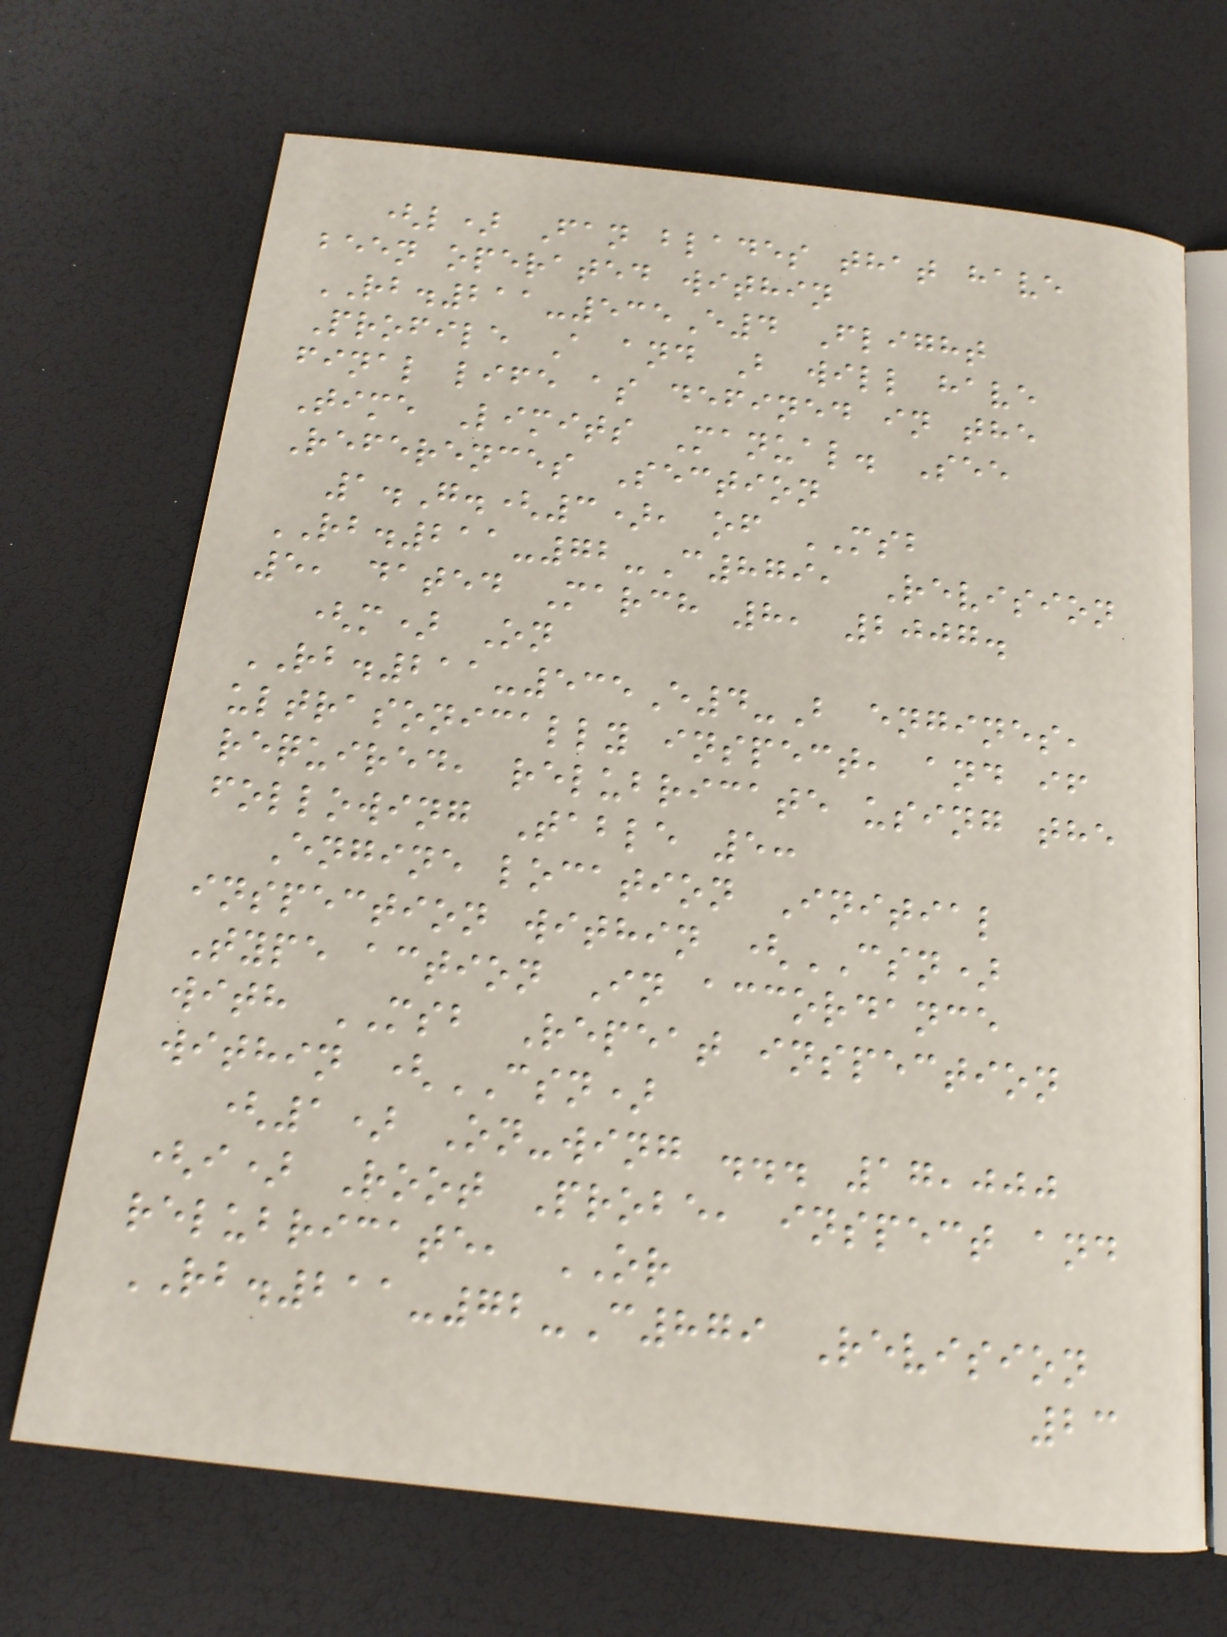(l) Fan blades that have
been operated within
RB.211-535E4 Flight
Profile A and B will have
final life as defined in the
Time Limits Manual. See
References Section
1.G.(3), of MSB
RB.211-72-C879, Revision
5, dated March 8, 2007.
(m) On
RB.211-535E4-B engines,
ultrasonically inspect, and if
required, relubricate using the
following Table 5:
Engine location Initial
inspection within (CSN)
Type action In accordance
with MSB Repeat inspection
within (CSN)
(1) On-wing ... 17,000
(i) Root Probe, inspect and
relubricate, OR
RB.211-72-C879 Revision
23
